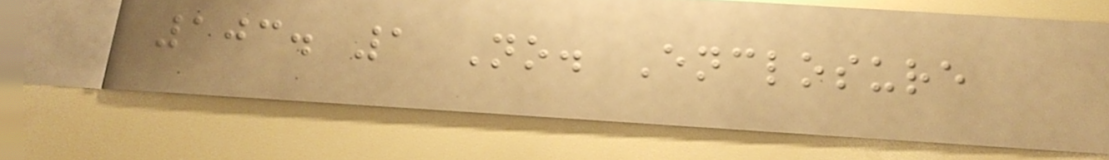103. 1 No. Enclosure
